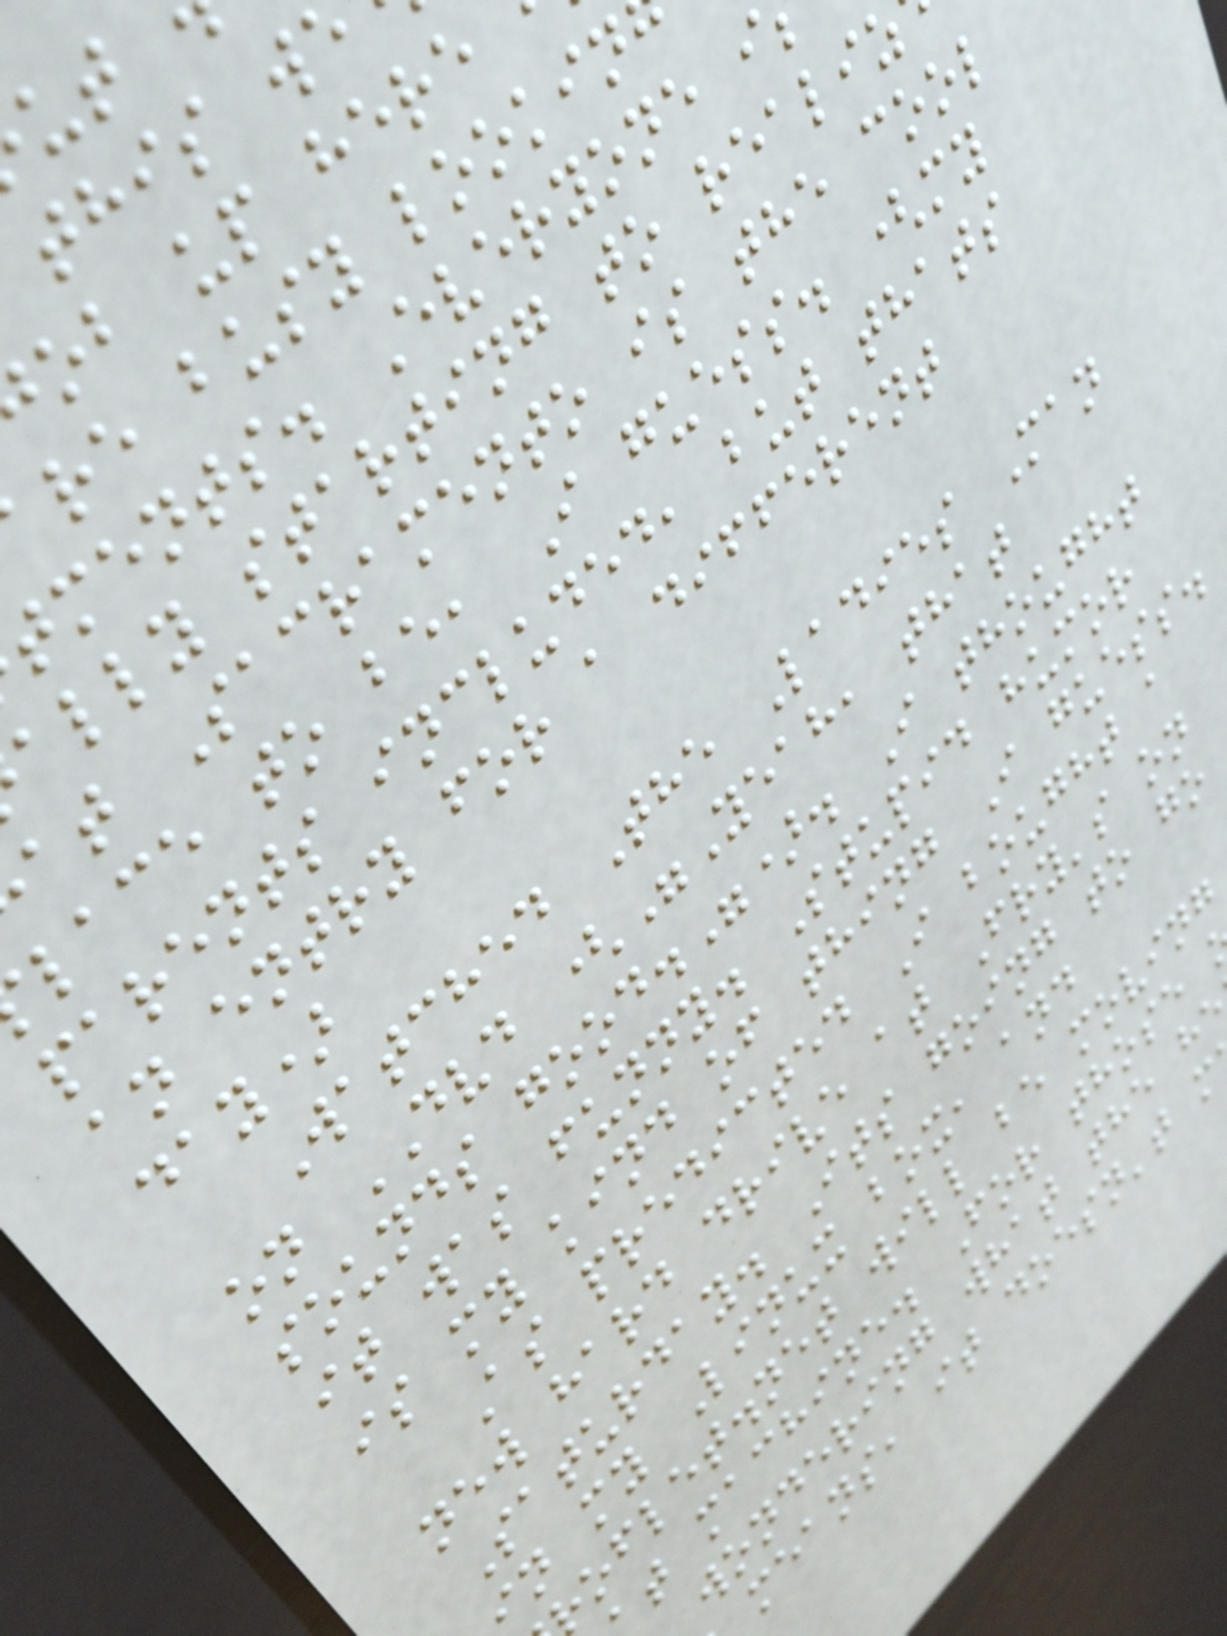ob up here
re busy lookin
tments. Everyone i
ally starting to realiz
at Sacramento is the cool
lace to be, I guess. (my
parents included, but thats
an entry for a different
day)
Watched The Ladies Man
on DVD ("Yeah, that
sounds good."). I thought
it was funny. Stupid humor
is my kind of thing I guess.
As predicted I bought a
new hard drive at Fry's on
Saturday. Its going to go
in my Linux box, and
oflet.net will be moving
t machine. For those
wondering what the h
means, it doesn't m
